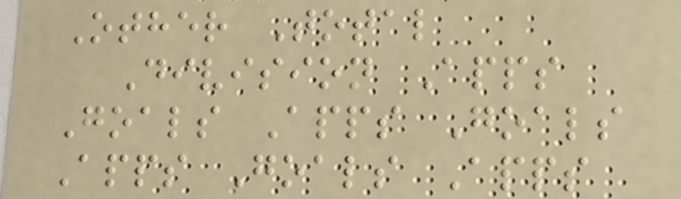Other Total
Division Apps
Goals Apps Goals
Apps Goals Apps
